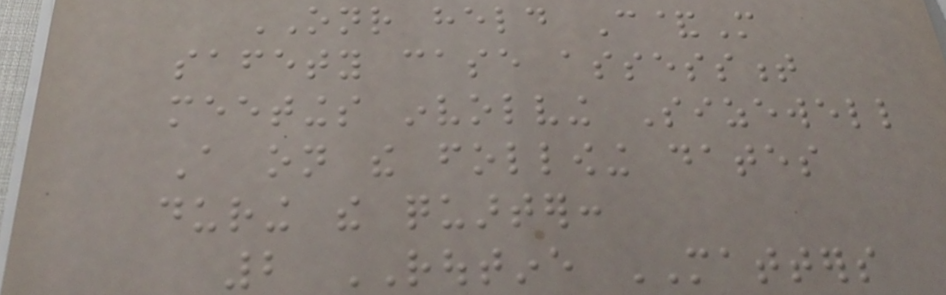ONR held C&M
safety case assessment
meetings involving Sizewell
A on the following dates
during the quarter:
2 ROUTINE MATTERS
